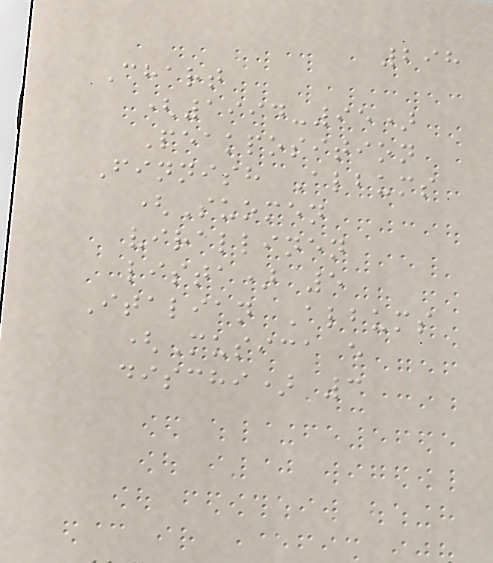298
Chart
(1994-95)
Peakposition
Finnish Albums
(Suomen
virallinen
lista) 5
Italian Albums
(Musica e
dischi) 3
